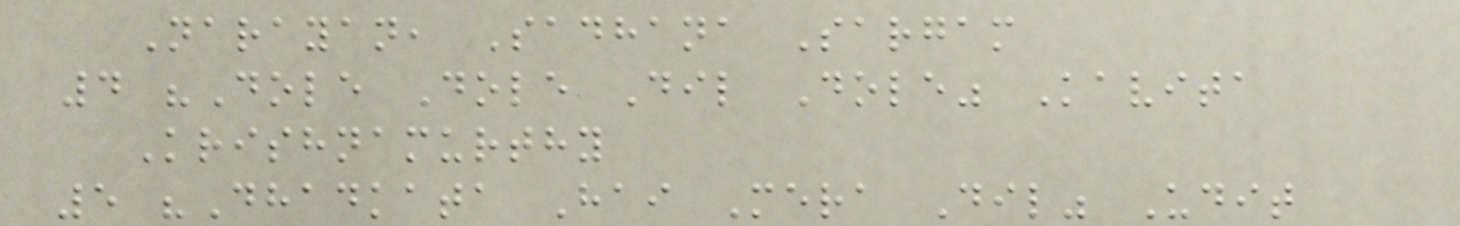Narayan, Sadhana Sargam
4 "Dole Dole Dil Dole" Kavita
Krishnamurthy
5 "Dhadkata Hai Mera Dil" Udit
